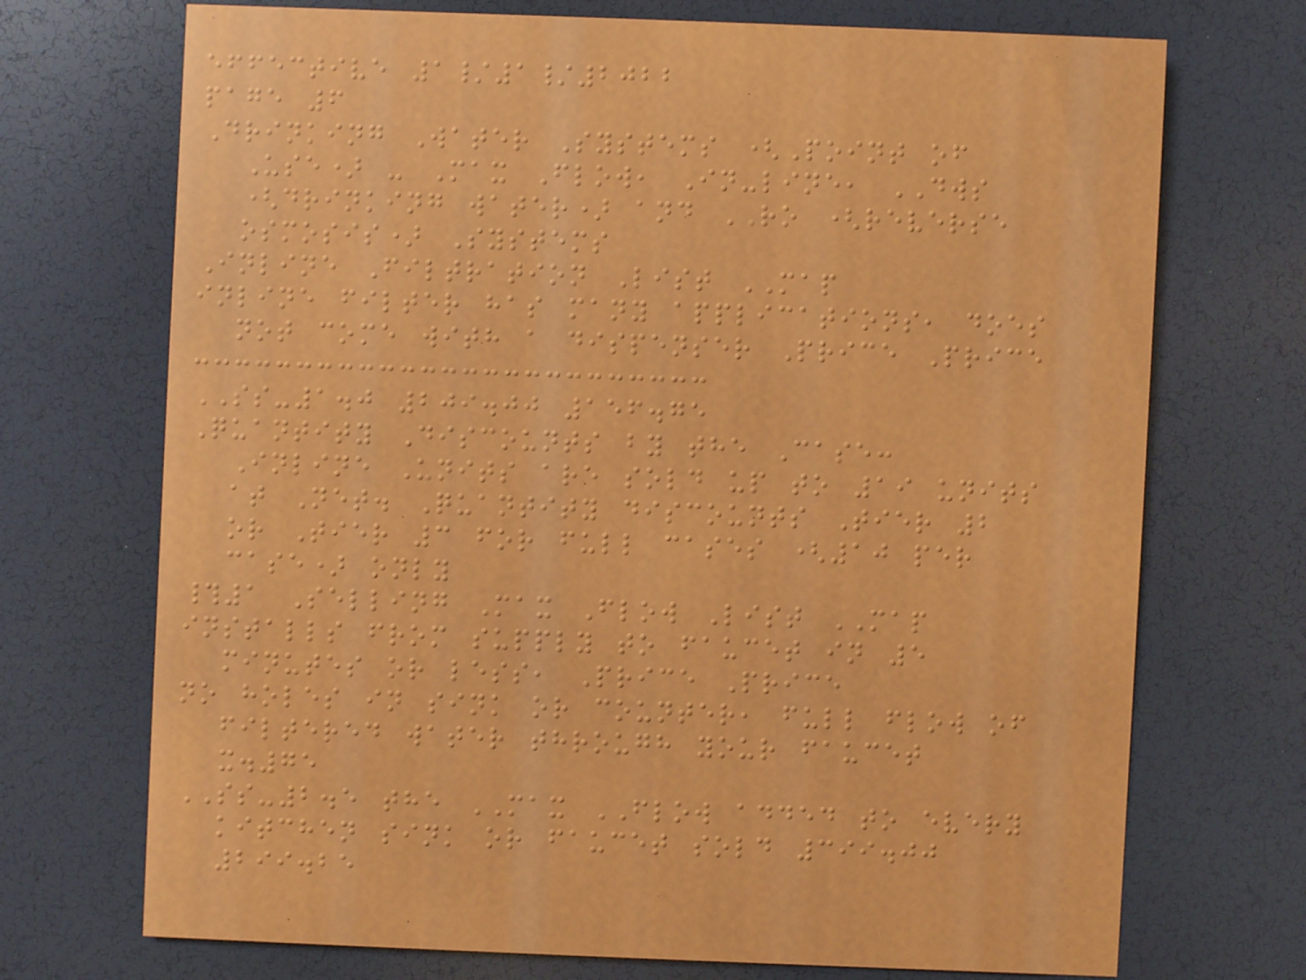effective 1/1/2022
page 6
Drinking Water Systems (Point of
Use) - Max Flow, In-line, DWS
(drinking water) and RO (reverse
osmosis) Systems
Inline Filtration List MAP
inline filter has many applications, does
not come with a dispenser Price Price
SS-1.0 209.00 156.75
Quantity Discounts by the Case:
Inline Units are sold up to 19 units
at Net. Quantity discounts Tier 2
or Tier 3 for full cases (10 per
case) only
#1 Selling Max Flow List MAP
installs from supply to faucet in 5
minutes or less, Price Price
no holes in sink or counter, full flow of
filtered water through your faucet
x.75
SS-2.5 the MAX FLOW added to every
kitchen sink or faucet sold 399.00
299.25
